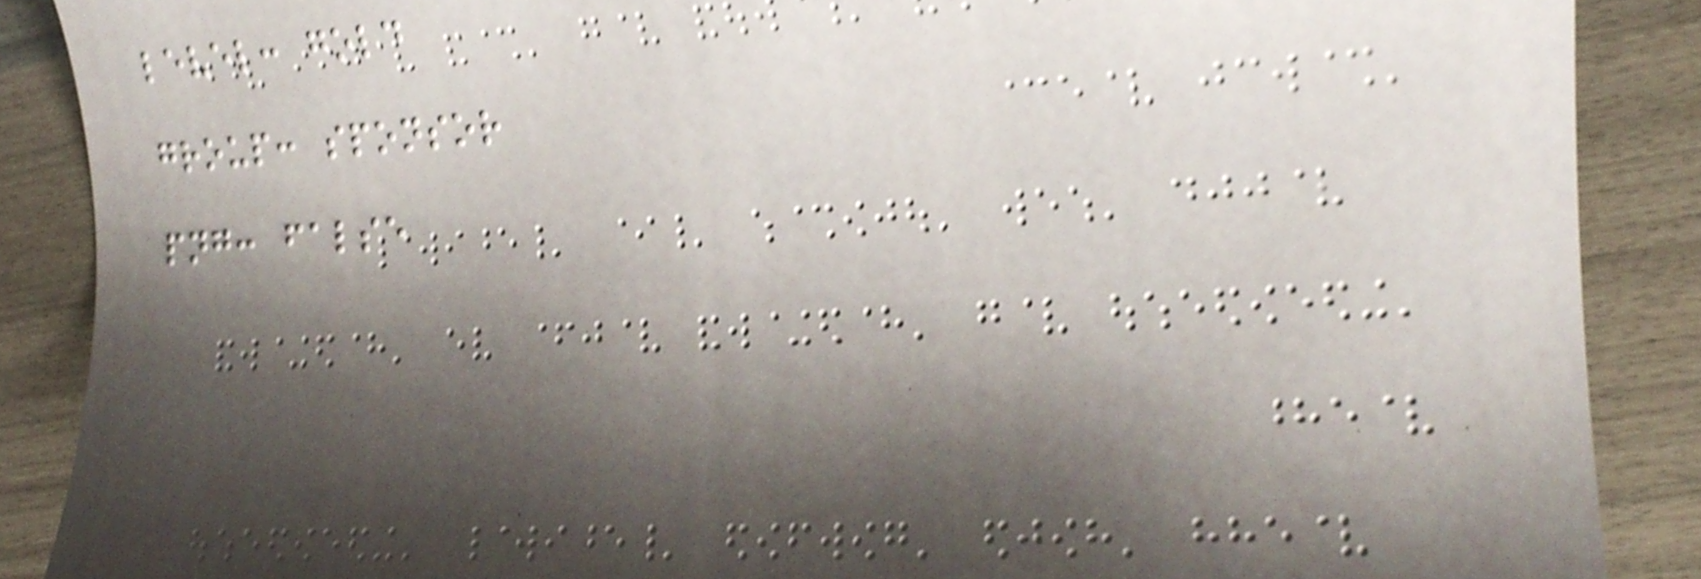level: gold
group: sponsor
png: false
